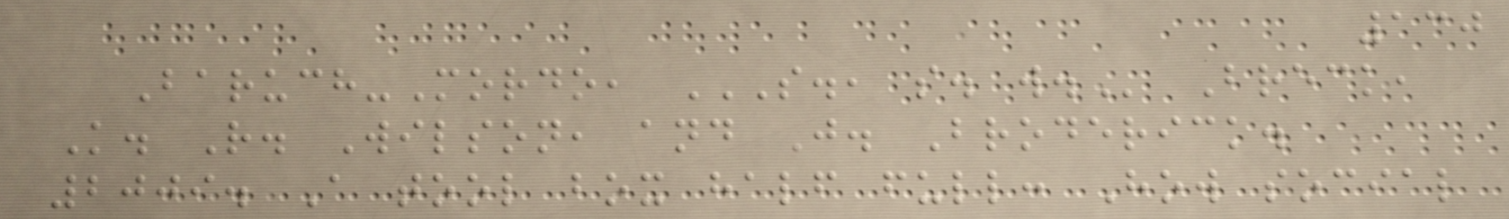130
Baruch-Mordo, S., S. W. Breck,
K. R. Wilson, and J. Broderick.
2009. A tool box half full: How social
